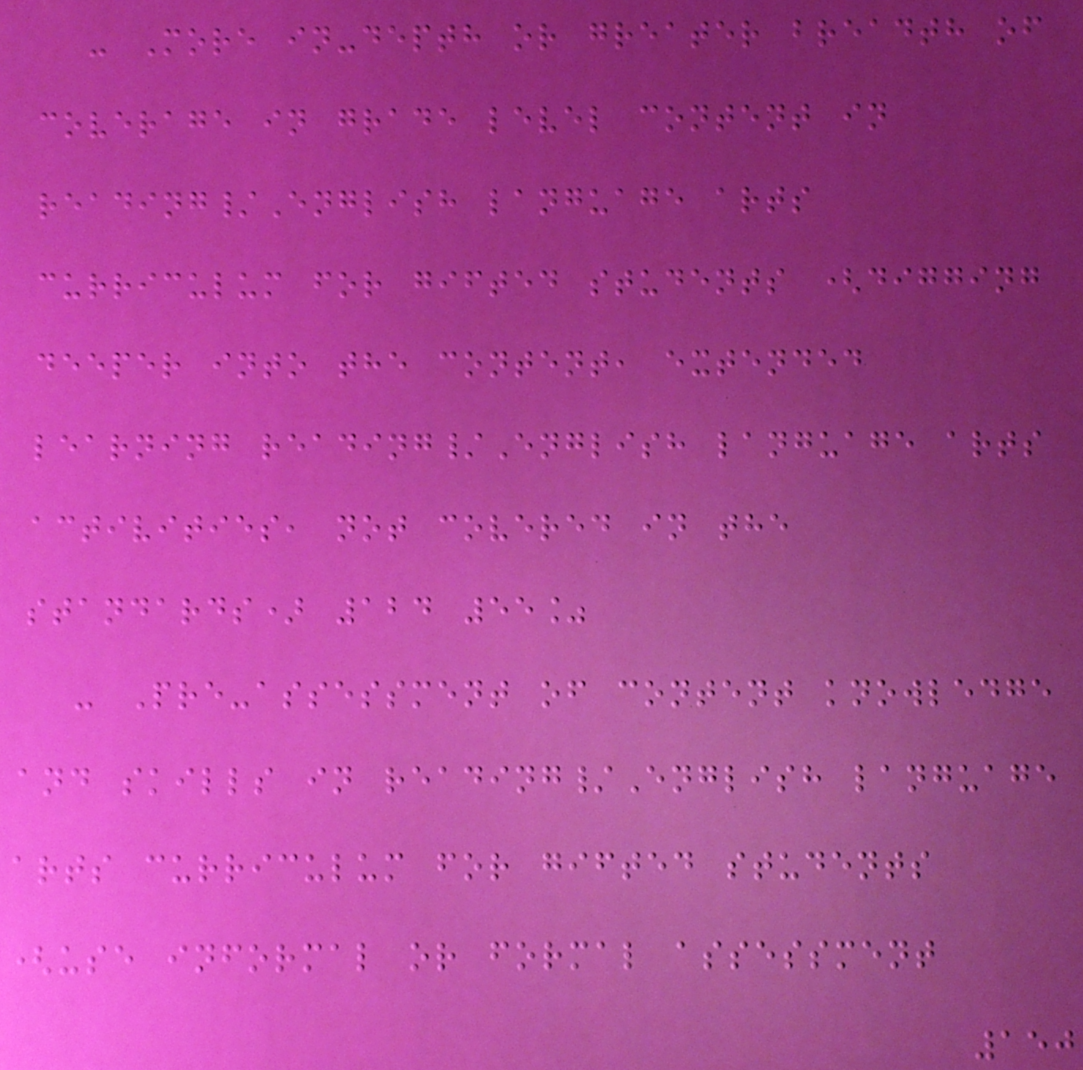- More in-depth or greater breadth of
coverage in grade level content in
reading/English language arts
curriculum for gifted students (digging
deeper into the content, extended
learning reading/English language arts
activities, not covered in the
standards) 124 55%
- Pre-assessment of content knowledge
and skills in reading/English language
arts curriculum for gifted students
(use informal or formal assessment
150
